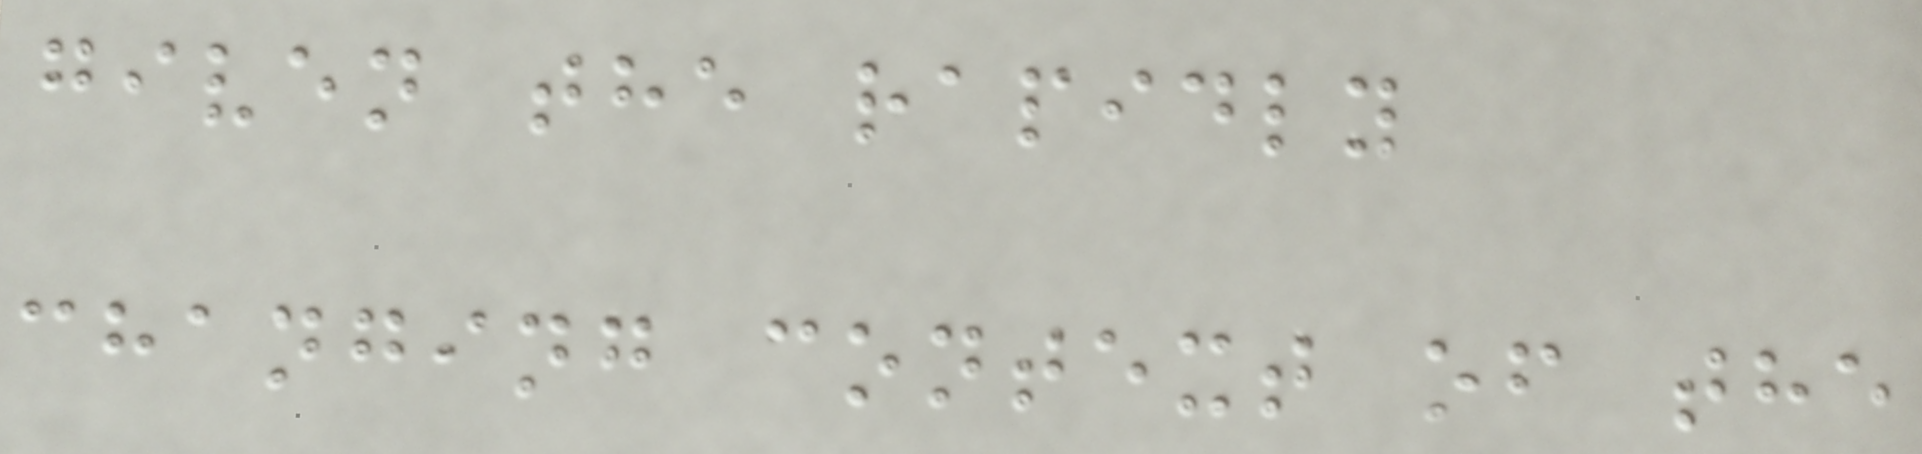given the rapidly
changing context of the
